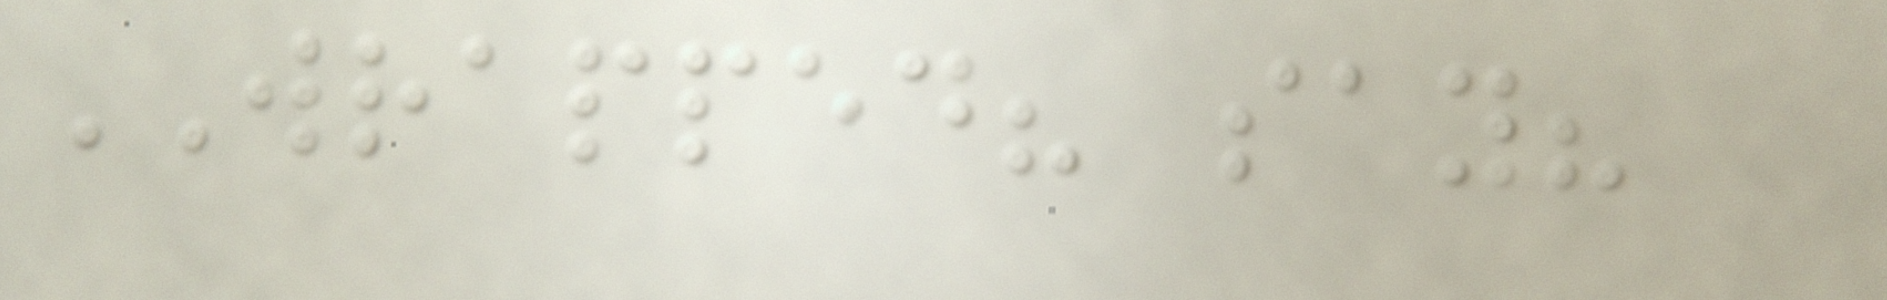WRAPPED? say?
